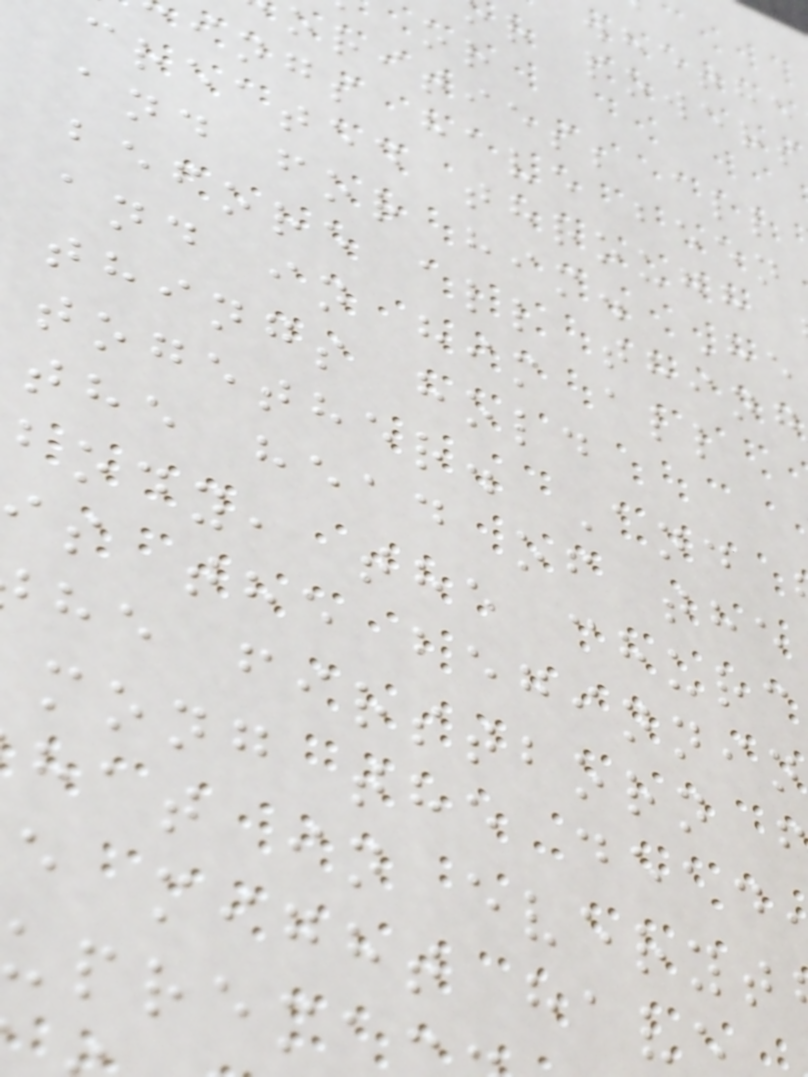whethe
r powers
orities; all
ings have been
created through
and for him. He
before all thing
and in him all
things hold
together. And
the head of the
body, the churc
s the beginnin
he firstborn
mong the dead
hat in everyt
e might hav
